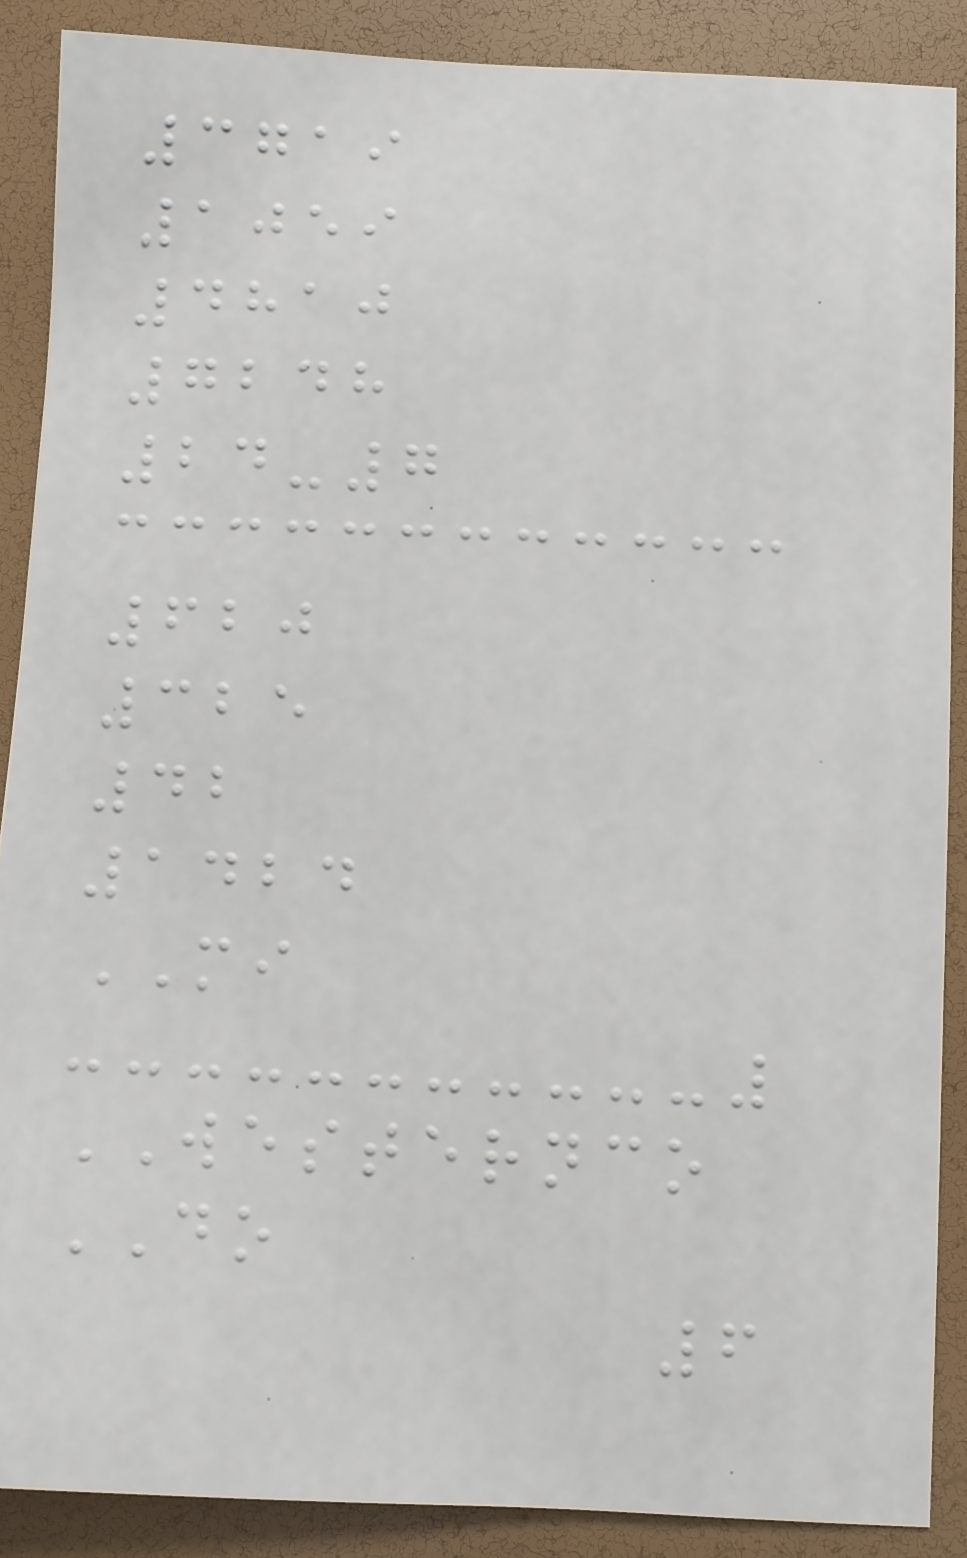3719
1059
4810
7248
24-7
620
325
42
1424
MI
WESTERNCO
DO
6
